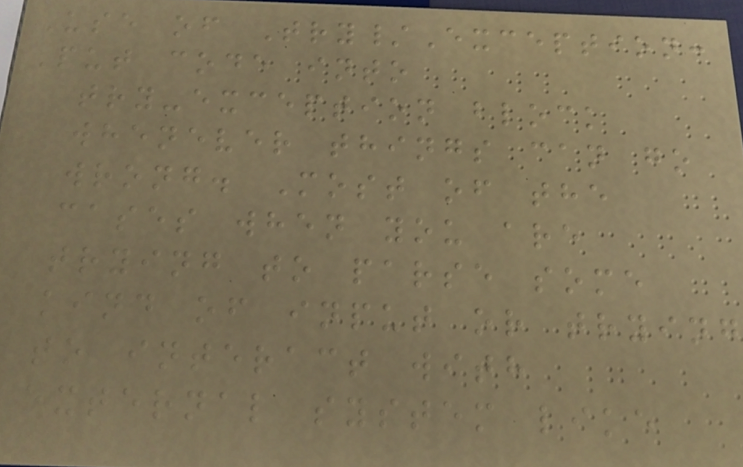Use of Try/Exception:
Put code into
try-exception block
whenever things can go
wrong. Most of the
cases when you are
trying to parse some
kind of input or trying
to interact with
external system like
